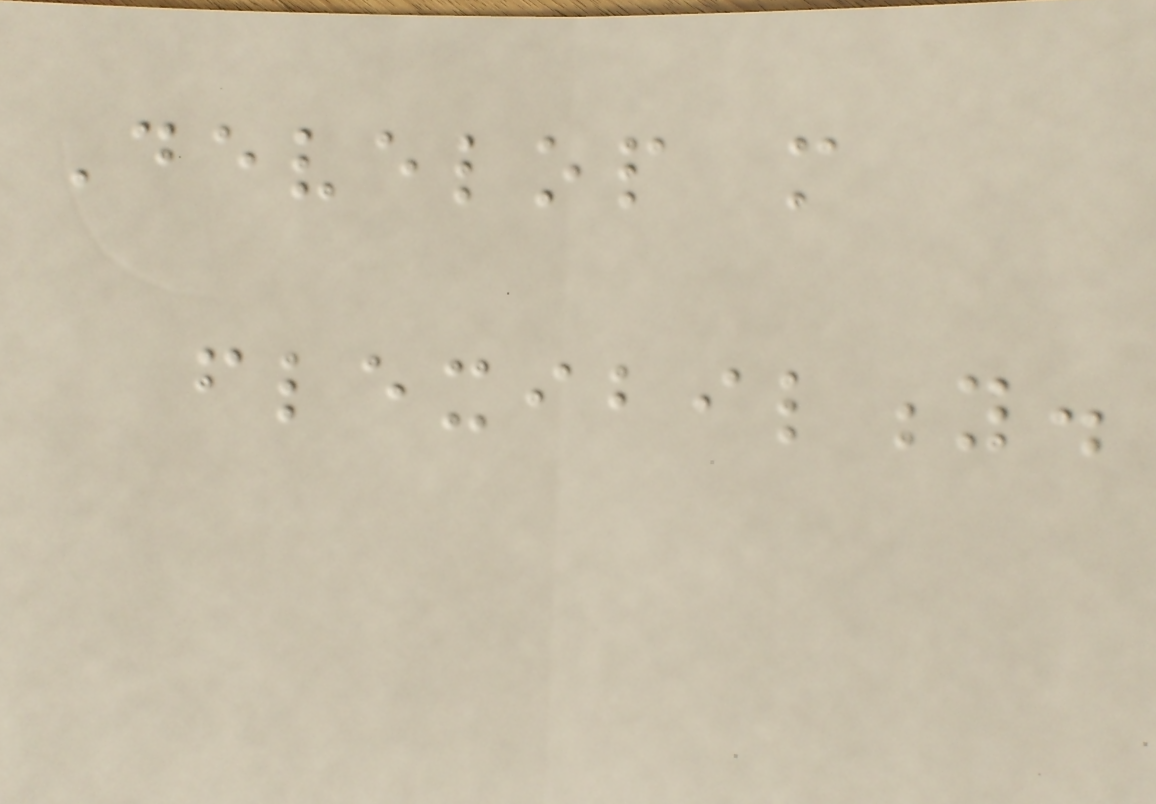Develop more
flexibility.
